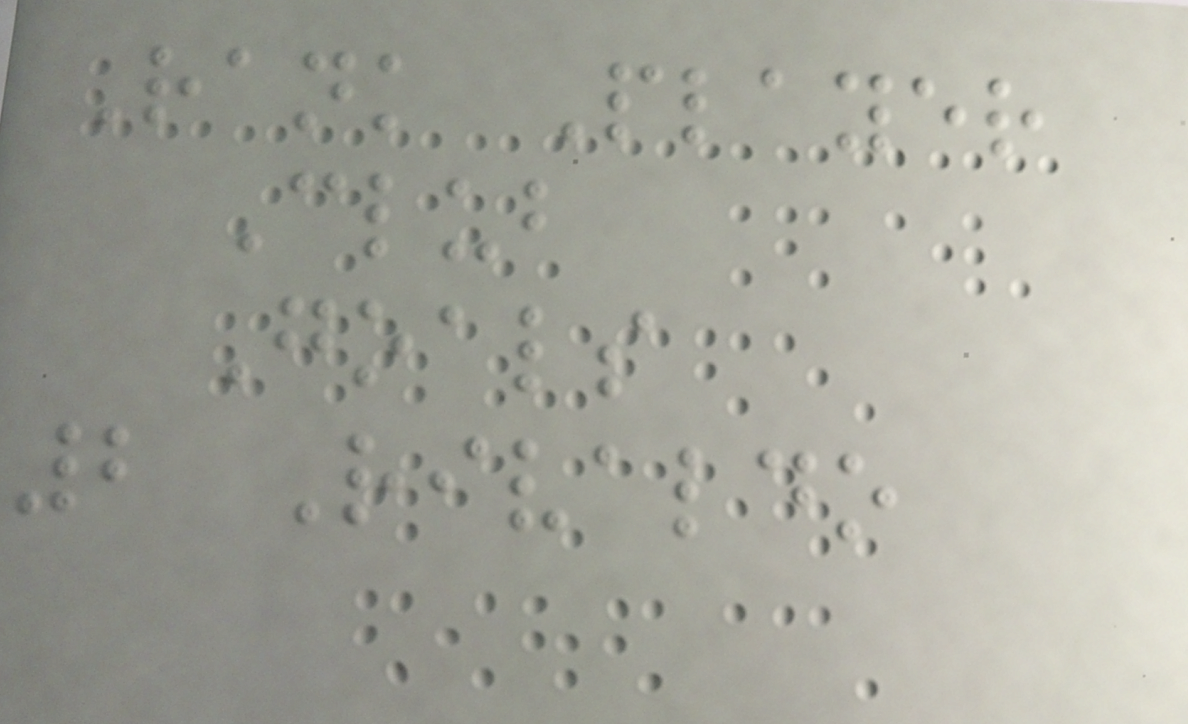Rank Player
Club
Goals
2 Rivaldo
